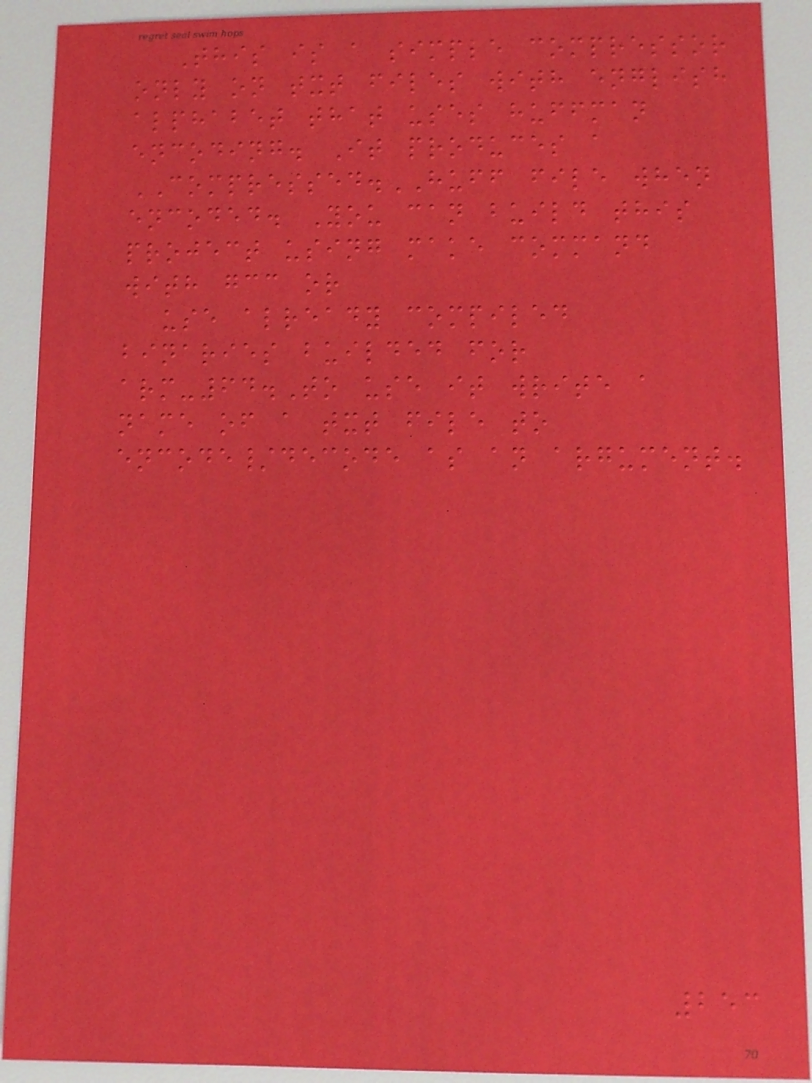This is a simple compressor
only on txt files with english
alphabet that uses huffman
encoding. It produces a
COMPRESSED.HUFF file when
encoded. You can build this
project using make command
with gcc or
use already compiled
binaries builded for
arm-64.To use it write a
name of a txt file to
encode/decode as an argument.
253
